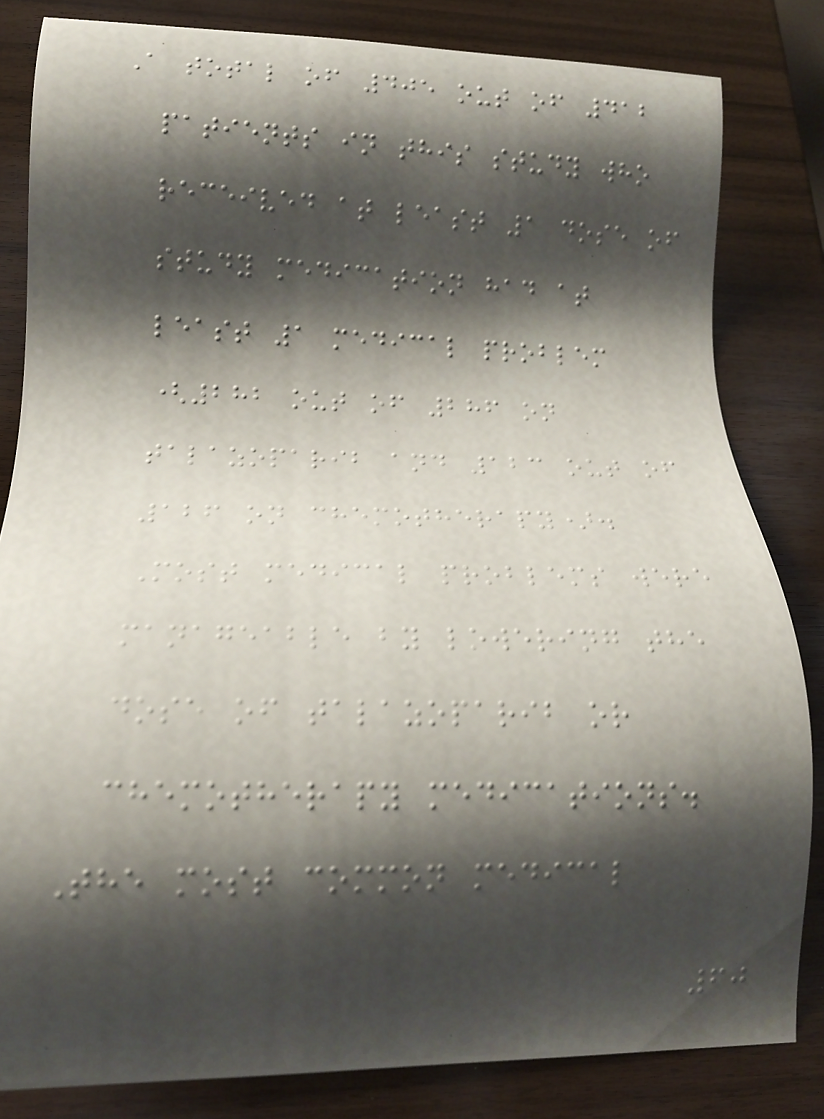A total of 405 out of 412
patients in this study who
received at least 1 dose of
study medication had at
least 1 medical problem
(282 out of 286 on
talazoparib and 123 out of
126 on chemotherapy).
Most medical problems were
manageable by lowering the
dose of talazoparib or
chemotherapy medications.
The most common medical
60
